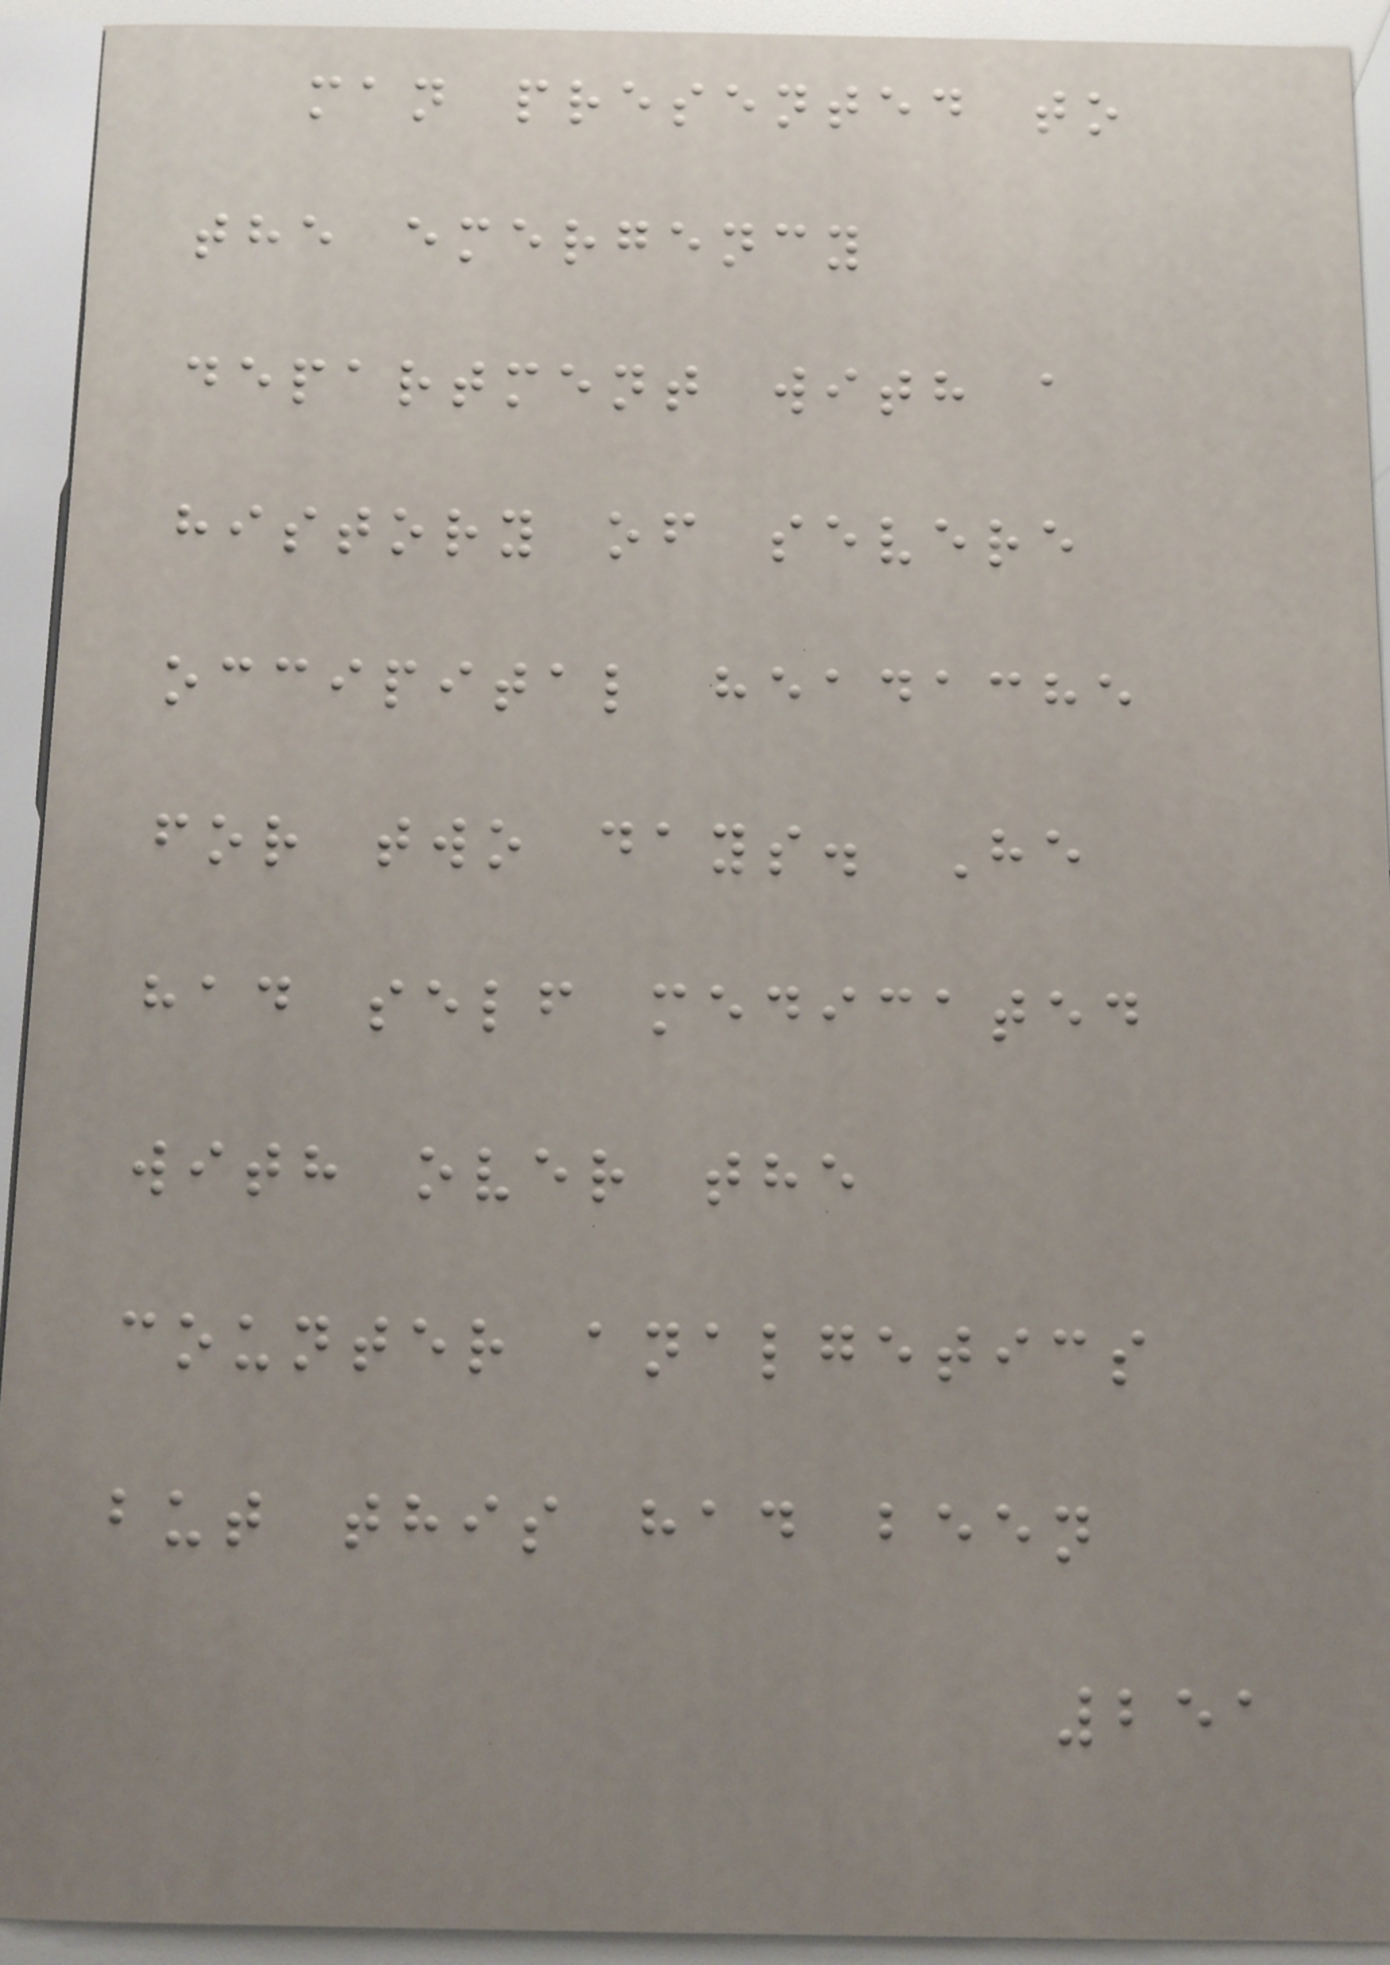man presented to
the emergency
department with a
history of severe
occipital headache
for two days. He
had self medicated
with over the
counter analgetics
but this had been
251
